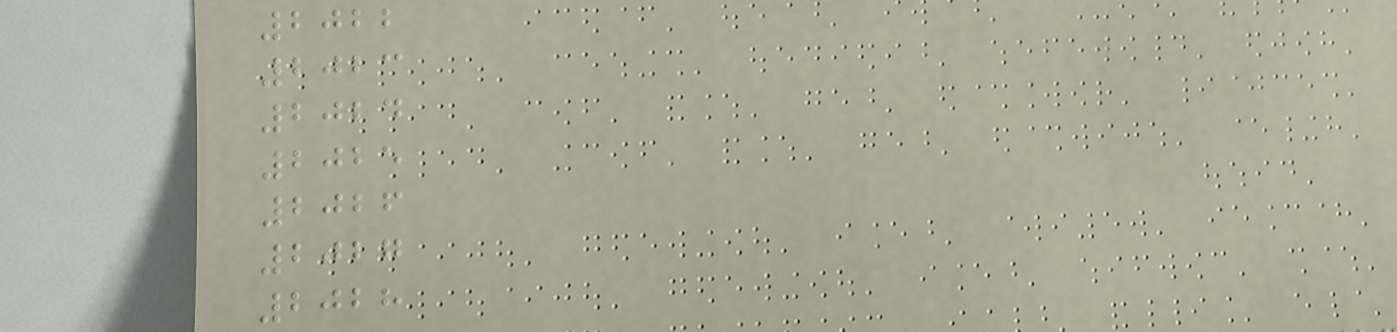2022
2023
2024
2025
2026
2027
2028
